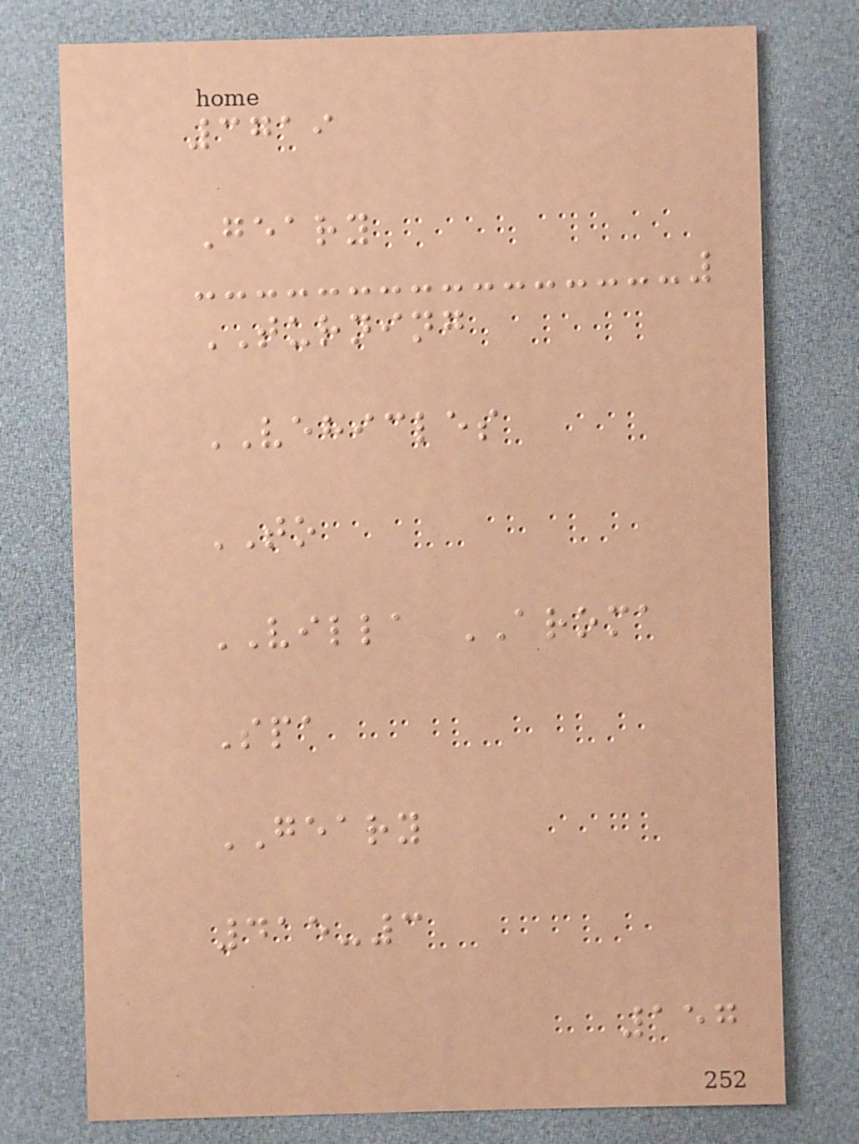3719
Geary
TURNING
VEHICLES
TO
VILLA AROMA
Spa
GEARY
415-3
157
